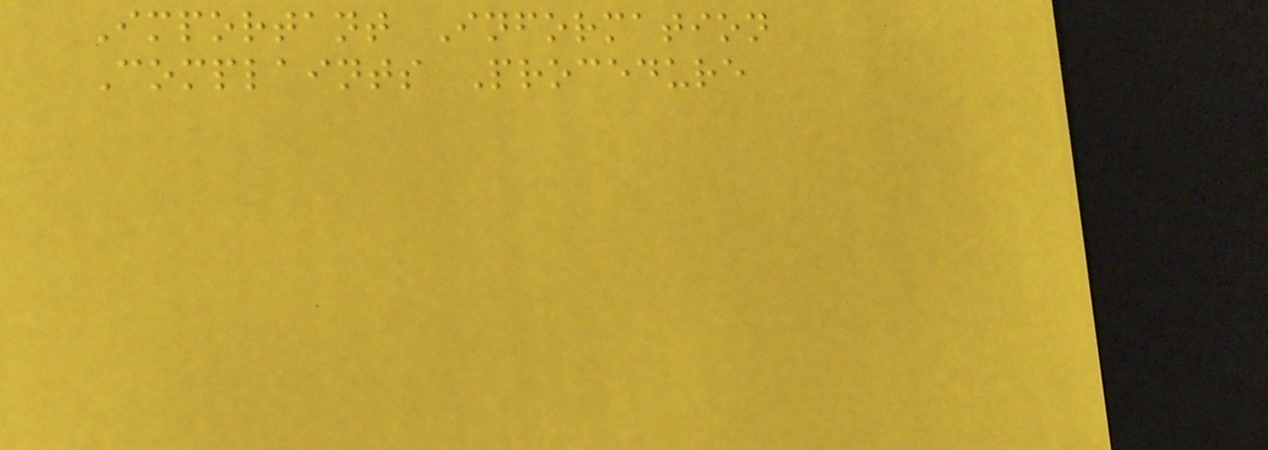Important Information
Complaints Procedure
